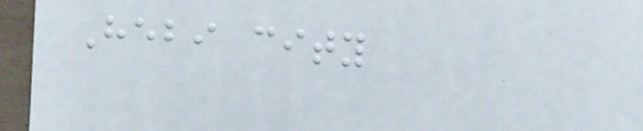Hebi city
